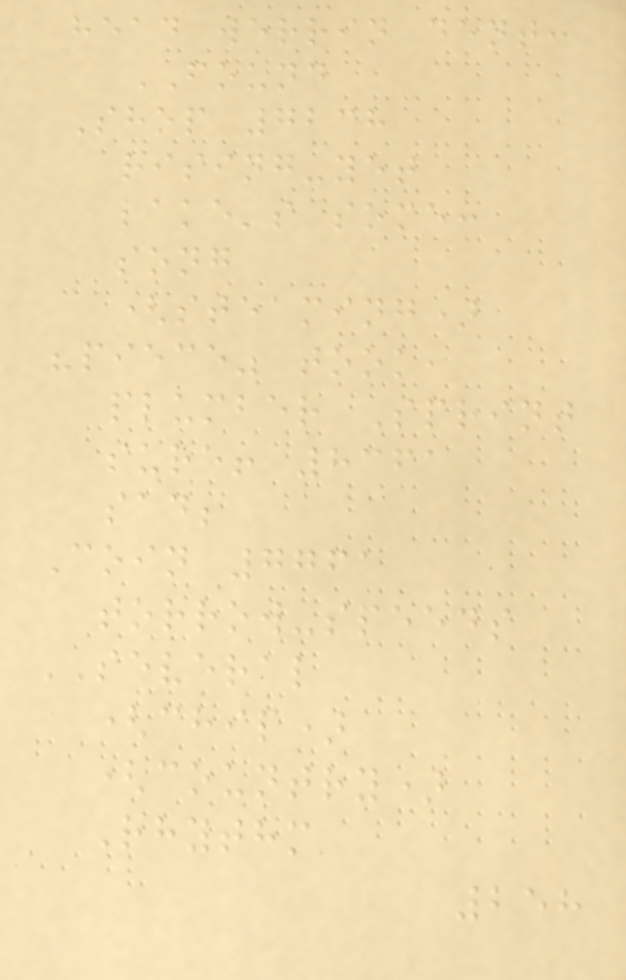head werrin dent:
FOUND
Shop 7238
rising-yet
lake's some:
song
(steaming)
"piece" took,
plumber Sprint
sure! 8361
sad;
Coin 7761
torrow-speeds
SEVERAL
(chip)
(country)
Rhythm
258
